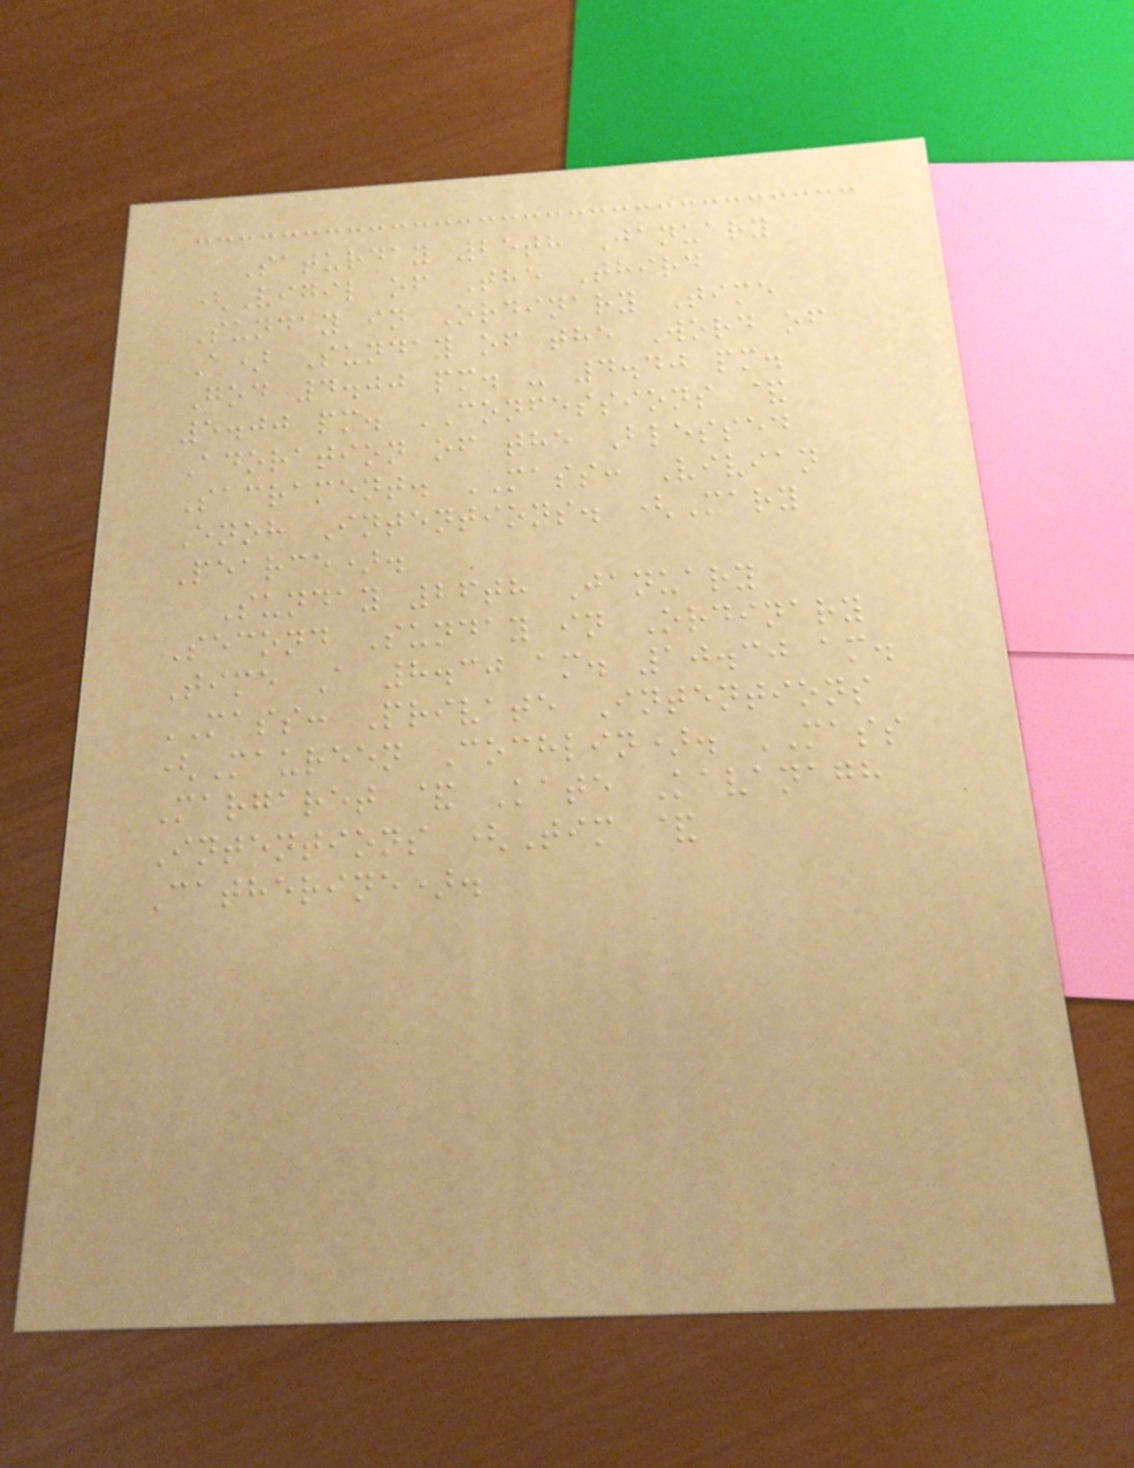Saturday 25th January
(Vigil of The Third
Sunday in Ordinary Time
A) Sunday of the Word of
God 4.00 pm. - 4.40 pm.
5.00 pm. CONFESSIONS &
Adoration of the Blessed
Sacrament. MASS: Vivian
Enoh Intentions. (Mary
Pearce).
Sunday 26th January
Second Sunday in Ordinary
Time A 8.30 am. 10.30 am.
MASS: Private Intentions
(Maureen Cochlin). MASS
Margaret & Kate Kavanagh
Intentions (Tim &
Catherine).
